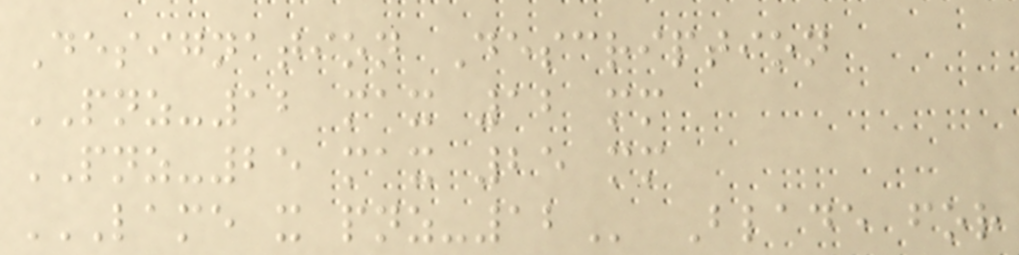Designation Description
PNZ-12 max 12 mm
PNZ-25 max 25 mm
LAME X PNZ-12 Blade for
